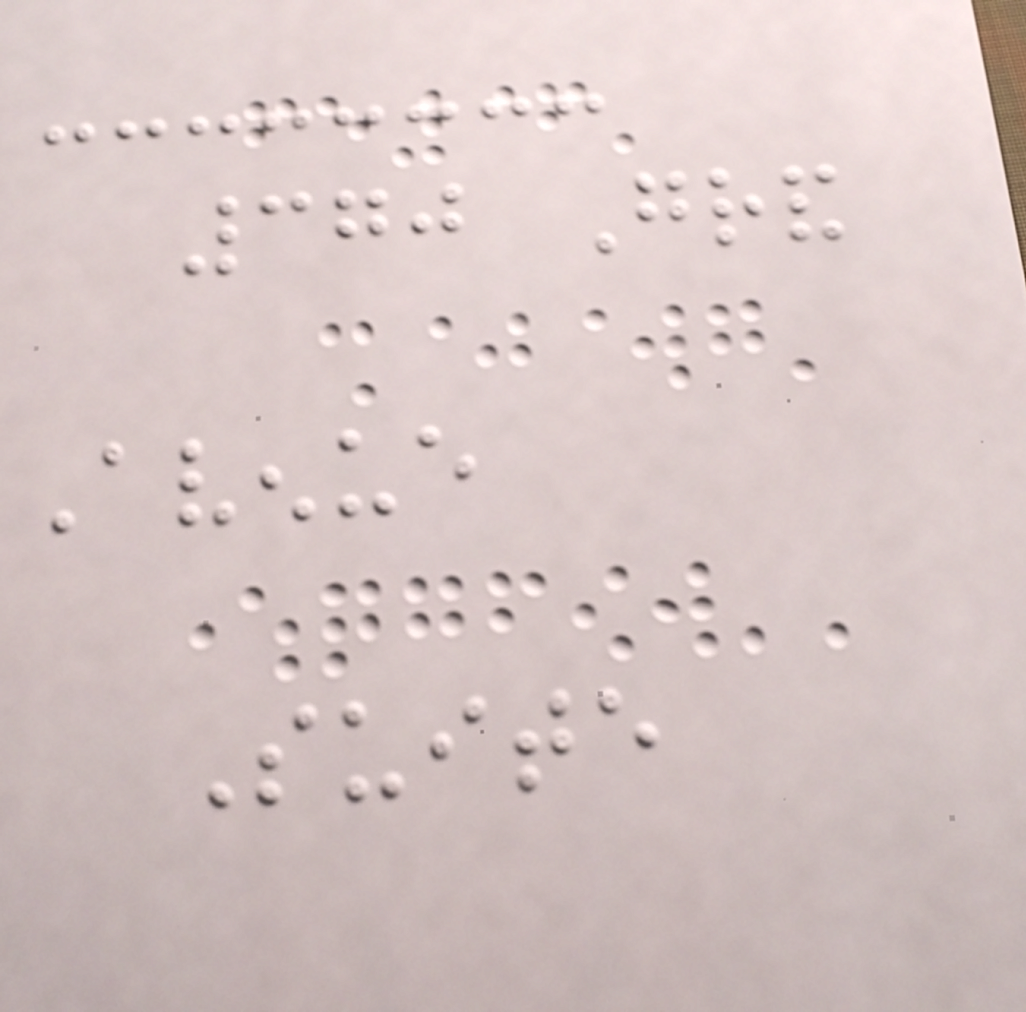370 Grand
Avenue
Suite
